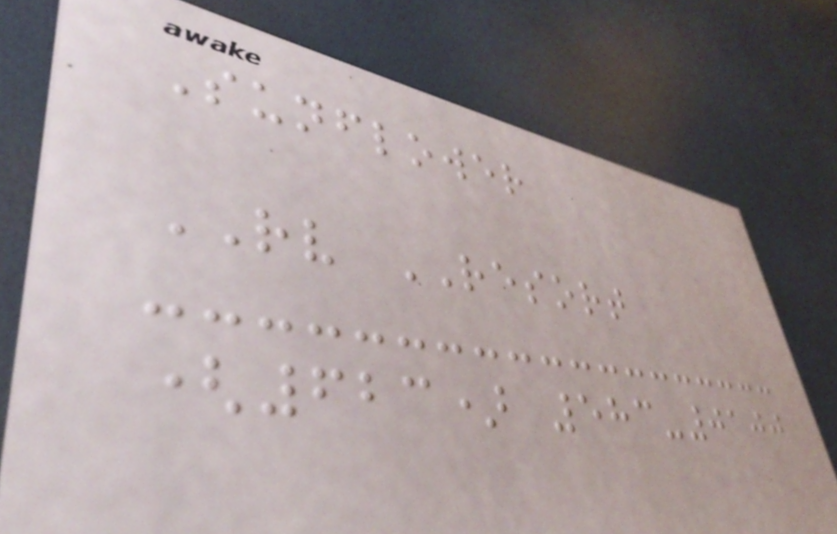Sunflower
RV RESORT
(623) 583-0100
